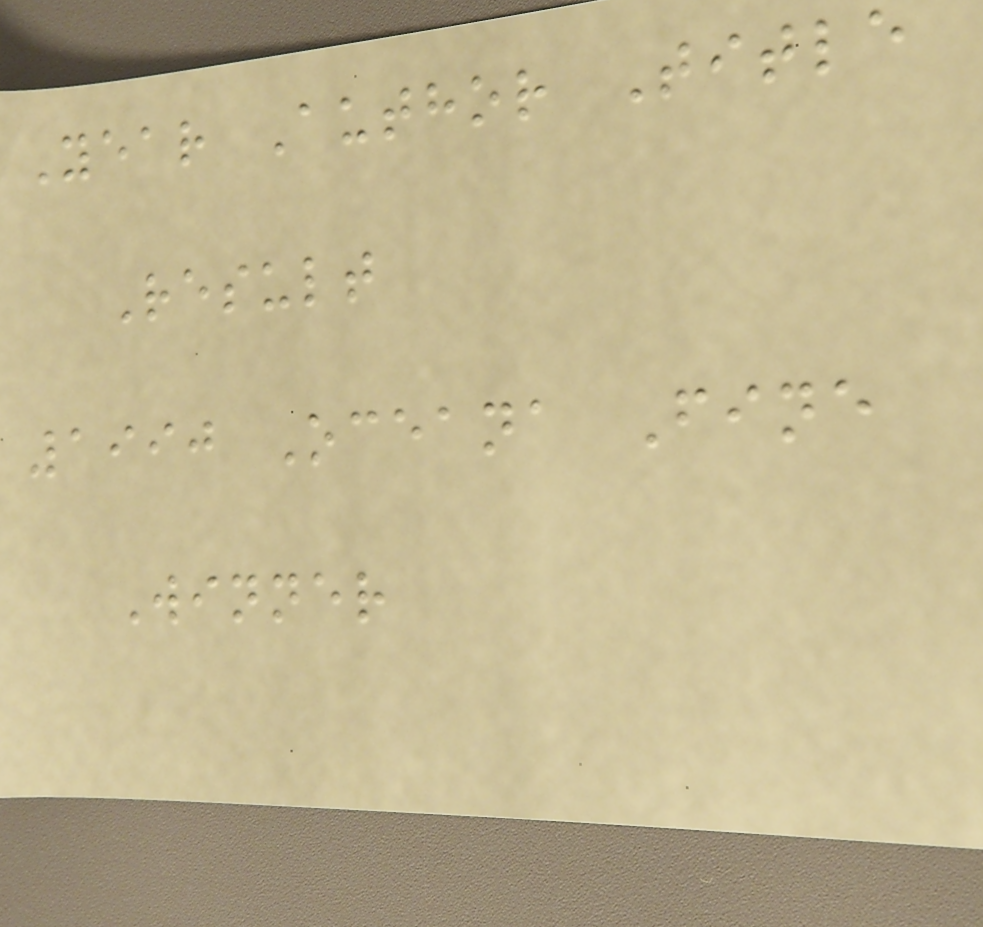Year Author Title
Result
1990 Oceana Fine
Winner
